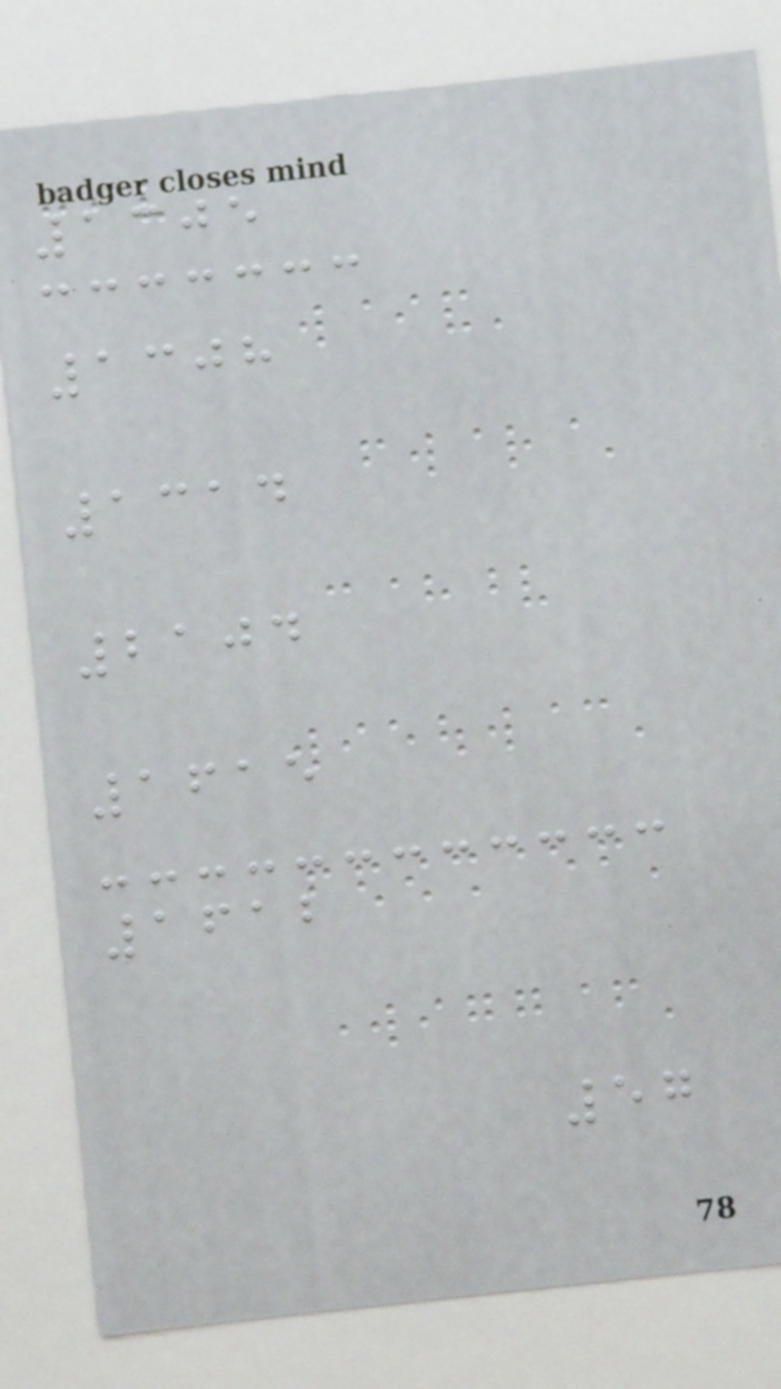1305
1308
1314
2104
1615
1612
57
